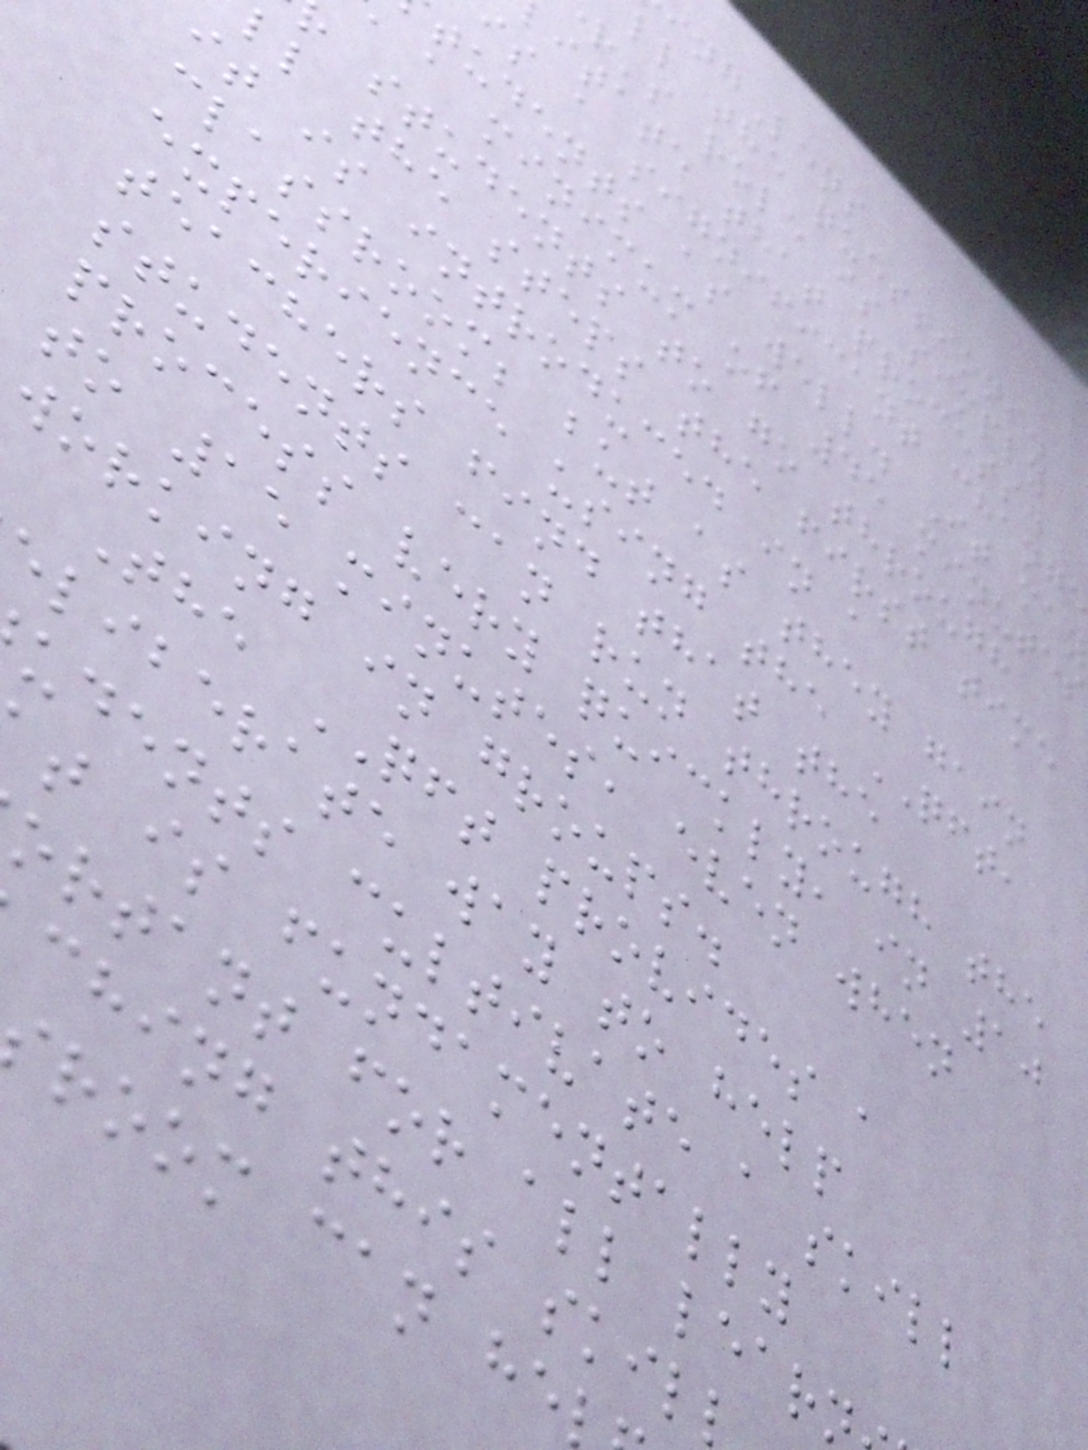ingLens
ll the questions.
r's role is simply
itate that process.
is a significant change
tudents as well. It may
a minimum of 45 minutes
students to go through
ll the steps the first time
it is introduced in a
classroom; but as they gain
experience using the QFT,
teachers find that the
students can run through the
process very quickly, in 10
to 15 minutes, even when
working in groups.
The QFT provides a
liberate way to help
udents cultivate a skill
t is fundamentally
ortant for all lear
ching this skil
room can he
